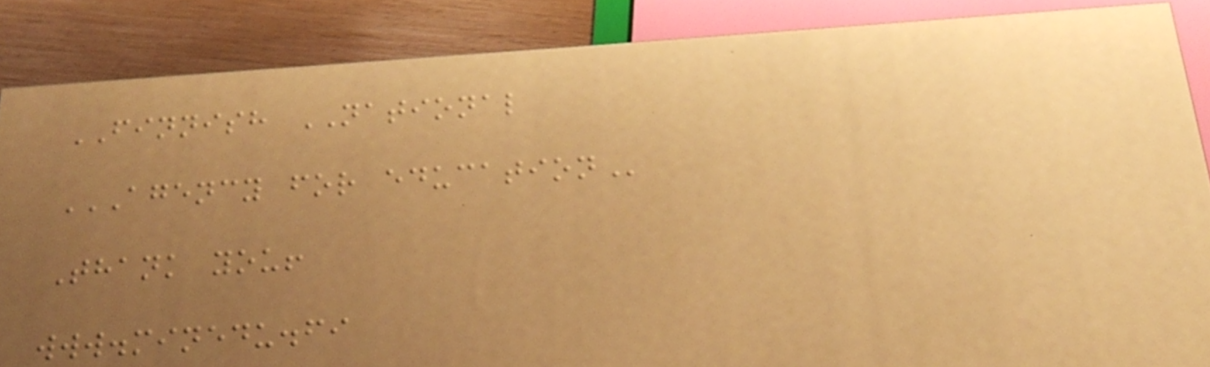FINNISH NATIONAL
AGENCY FOR EDUCATION
Thank you!
www.minedu.fi
